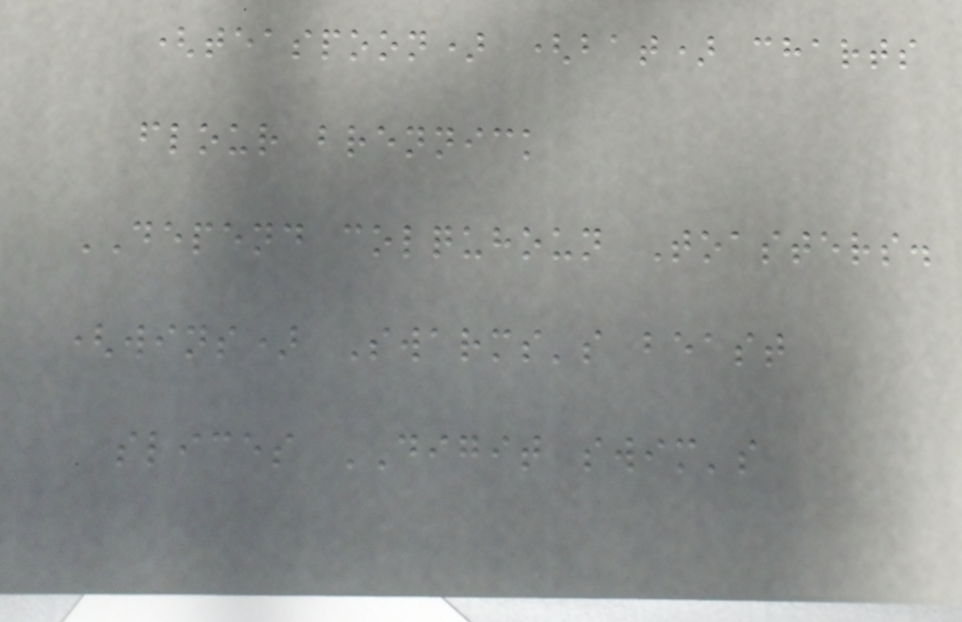(teaspoon) (bat) charts
flour brennick
DEPEND colquhoun Toasters.
(wins) Swarms's beast
slices DIGIT swim's
